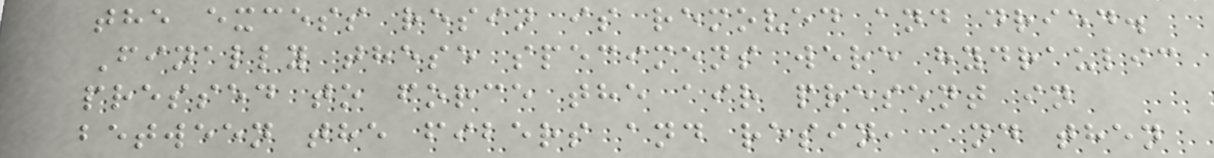the excess resin is removed and dried.
Finally these specimens were hydraulic
pressed to force the air present in
between the fibers and resin, and then
